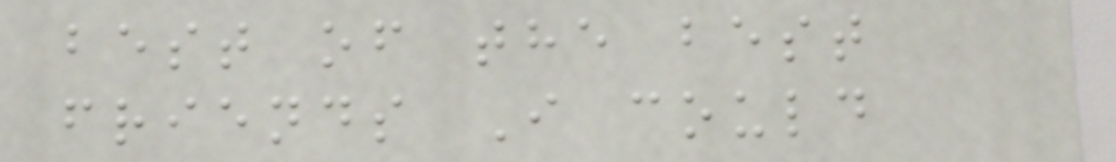best of the best
friends I could
